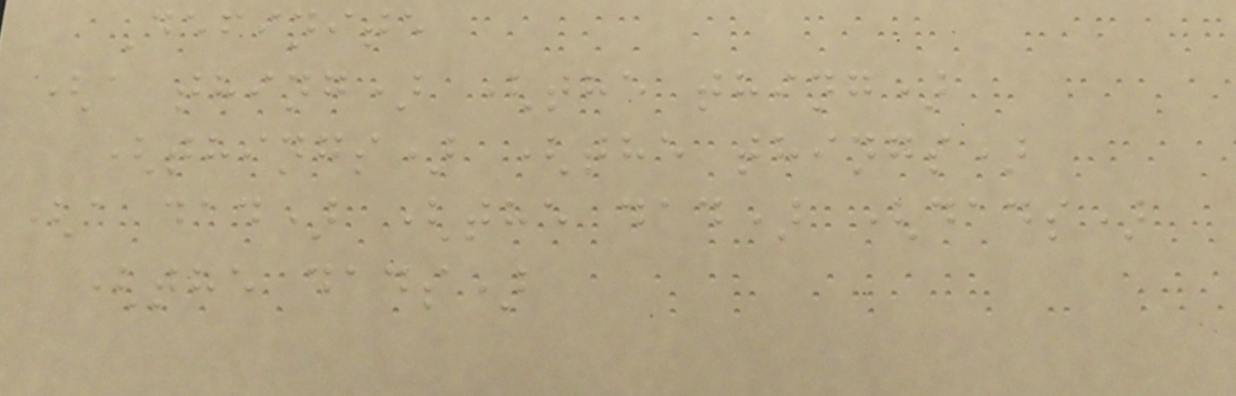Definite
(a thing) (the thing)
(things) (the things)
(a dad) (the dad) (dads)
(the dads)
